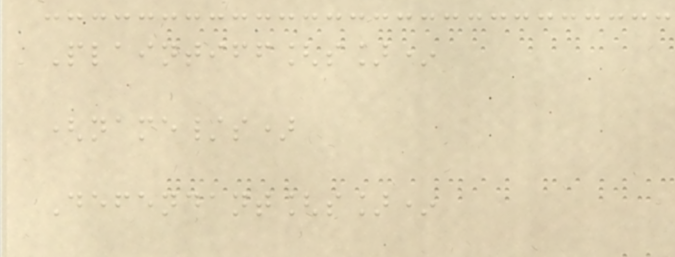Plaintiff[s]*
(name/s)
Defendant[s]*
